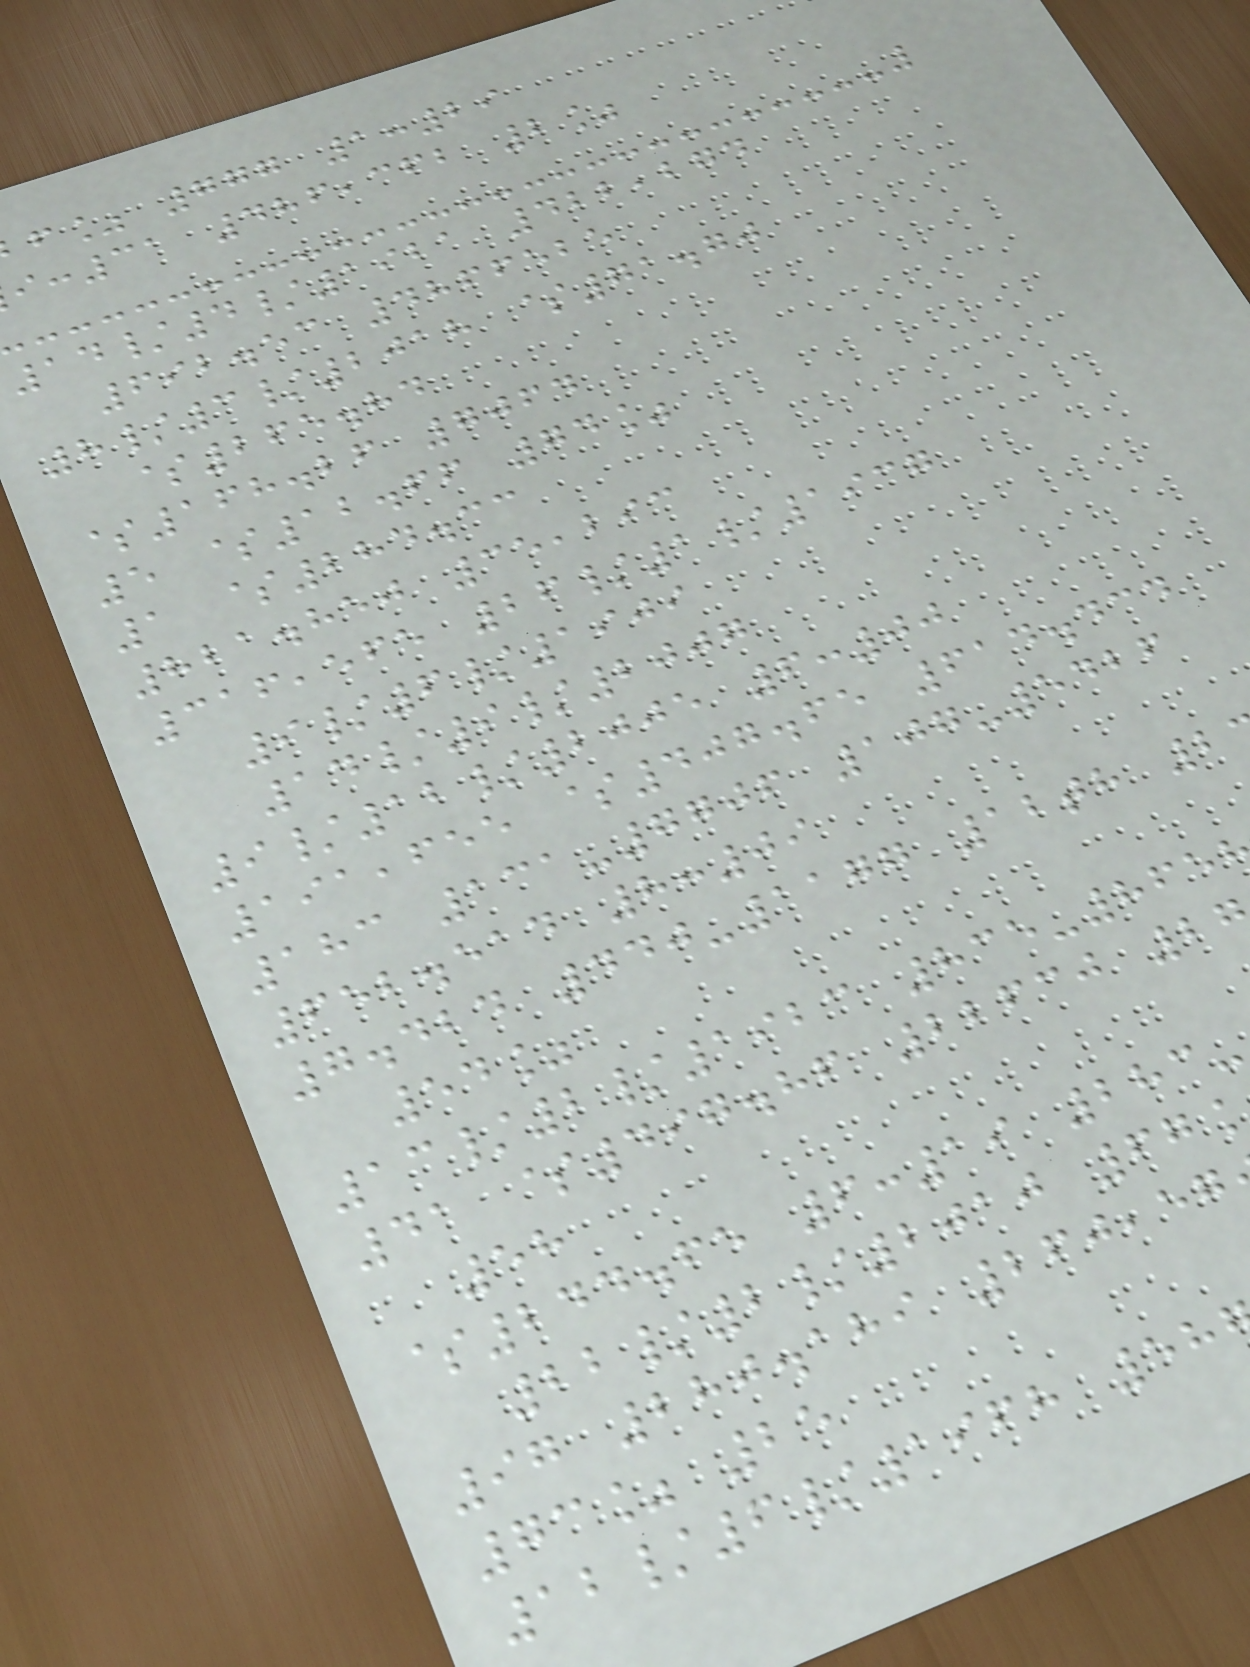f% 777 1:29
:31 486,362 2%
14/4/1921 422,274
692.53 4866525
8/3/2018 $71.70
$265.84
$168.26 7064
5 $12.66 74%
1 $284.33
821.850 35,293
316,565 26/1/1937
9/6/1909
14/9/2007
9/12/2005 6:00
191,655 $407.65 614.434
183 131-7706 107-5426
652.514 8:09
7.424 440-1177 12th 2
54%
13/2/1923 835-865
41 $497.86 22630 2
58
$244.65 6:19 283-
22/2/2010 67
97 280.189 260,57
73% 25
12/6/1968 58
